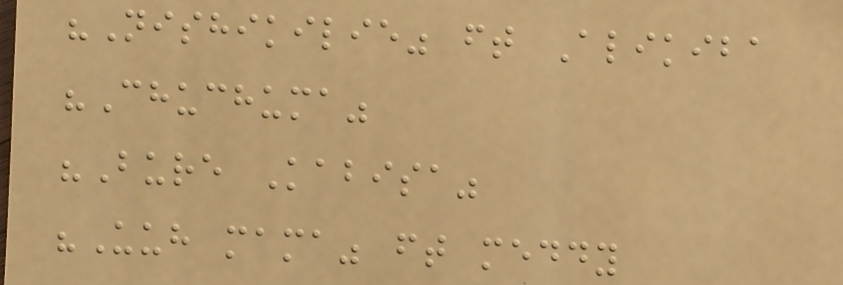"Nishikilie" ft Alikiba
"Chuchuma"
"Bure Kabisa"
"Uuh mama" ft meddy
